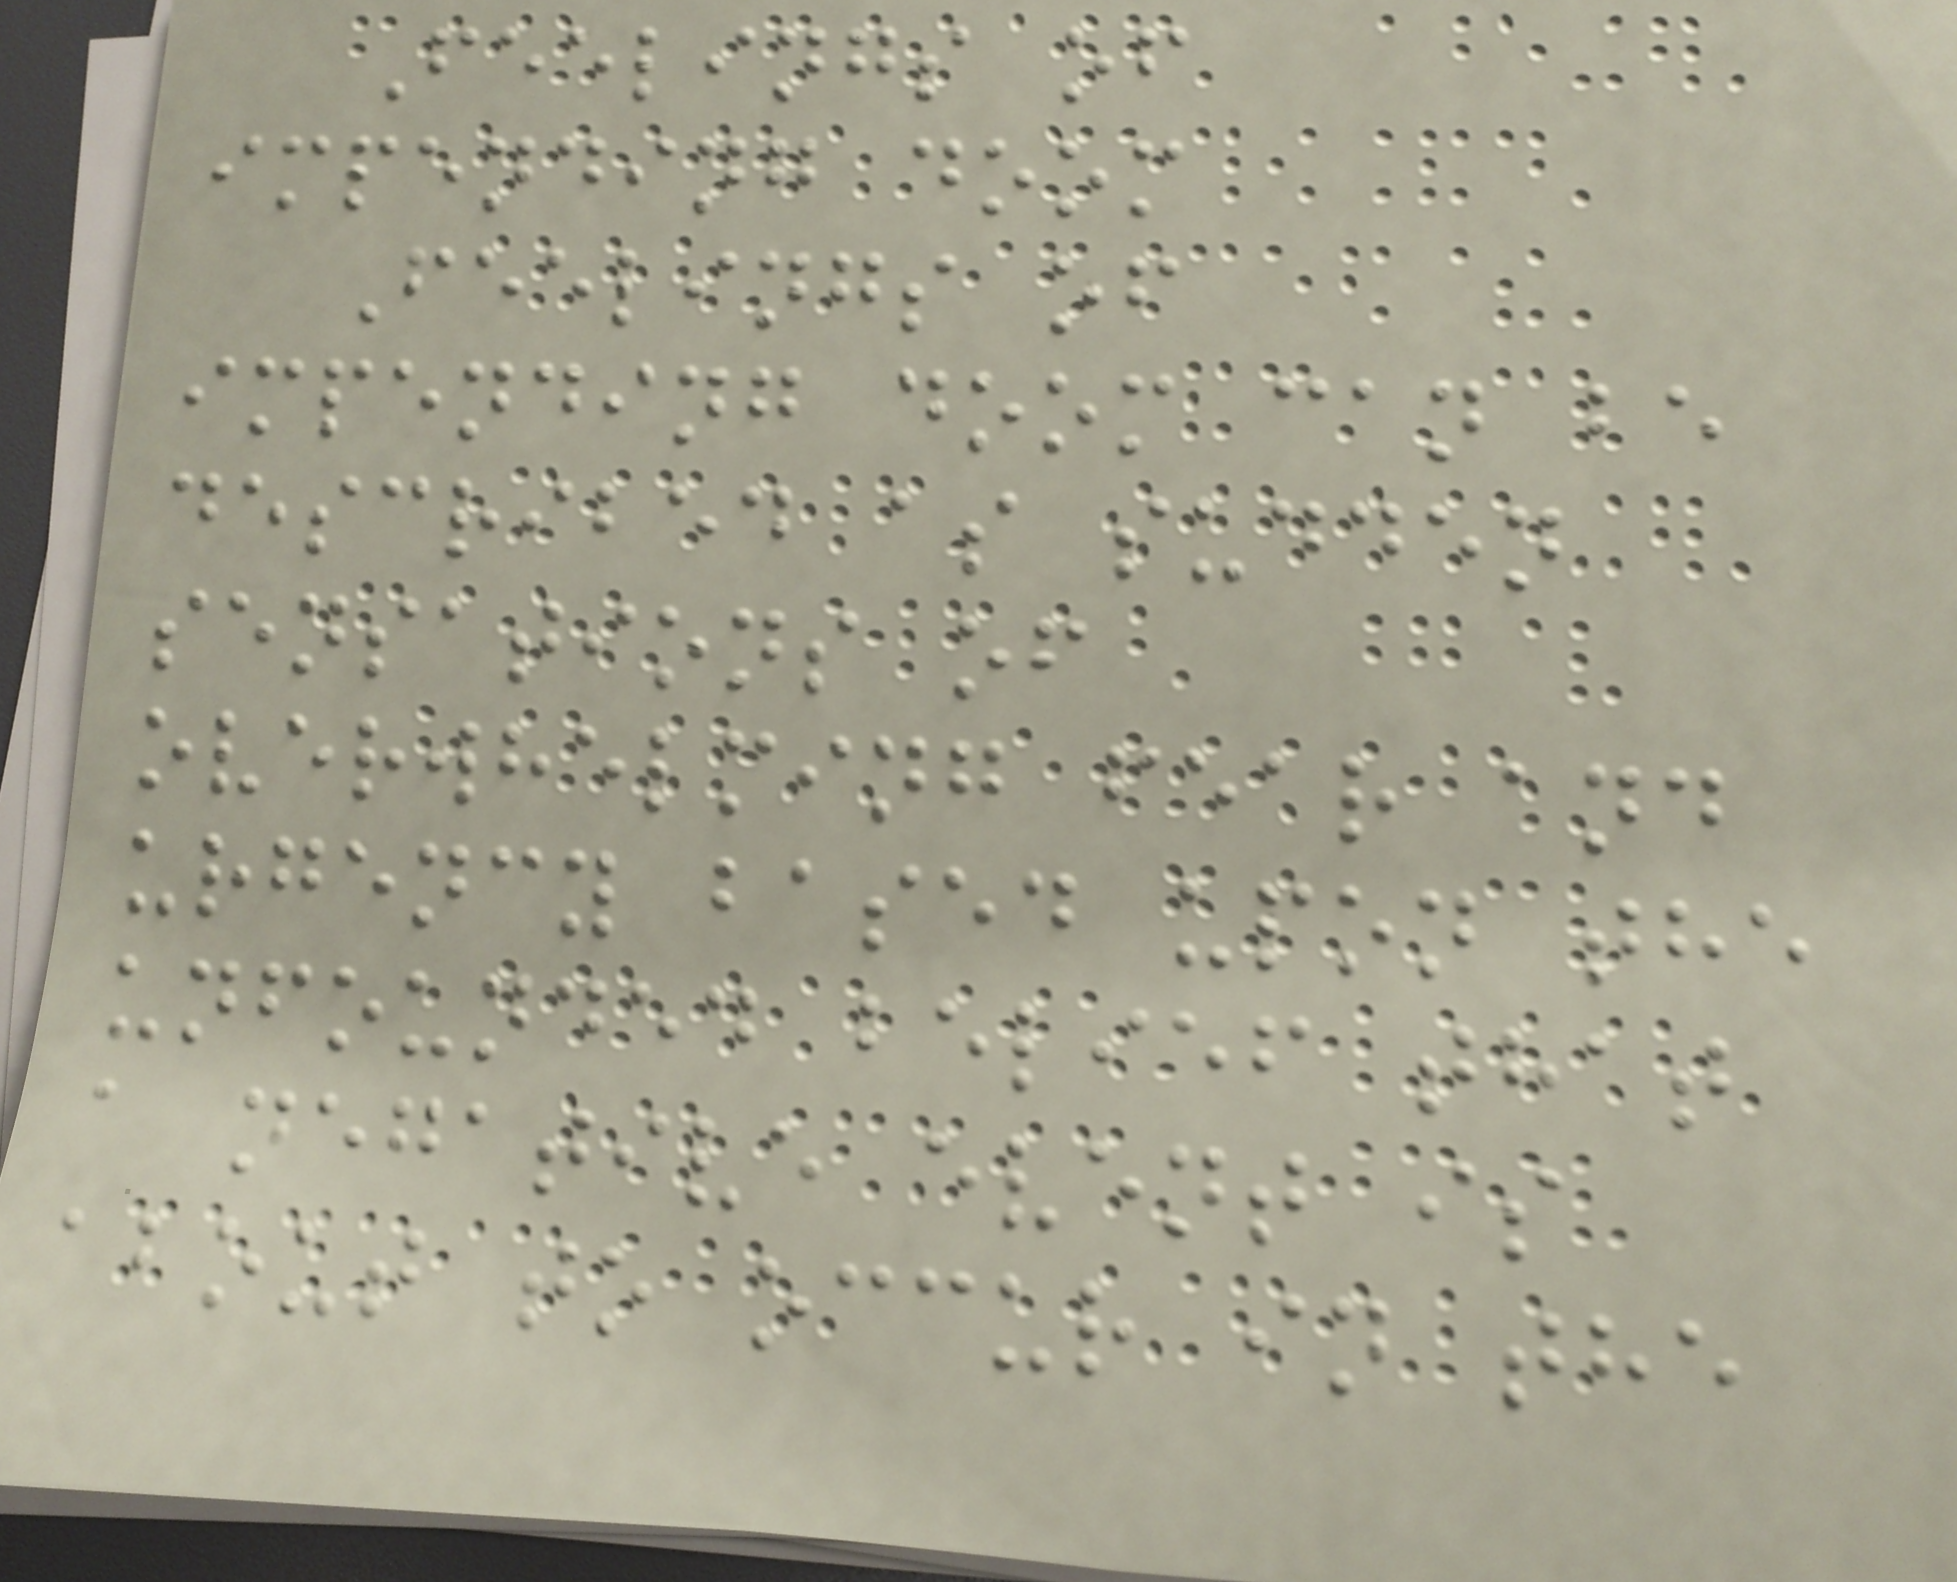Feelings of
impending doom
Feelings of
impending doom can be
described as sudden
sensations of
overwhelming fear and
urgency based upon the
unfounded belief that
a negative event is
about to occur in the
